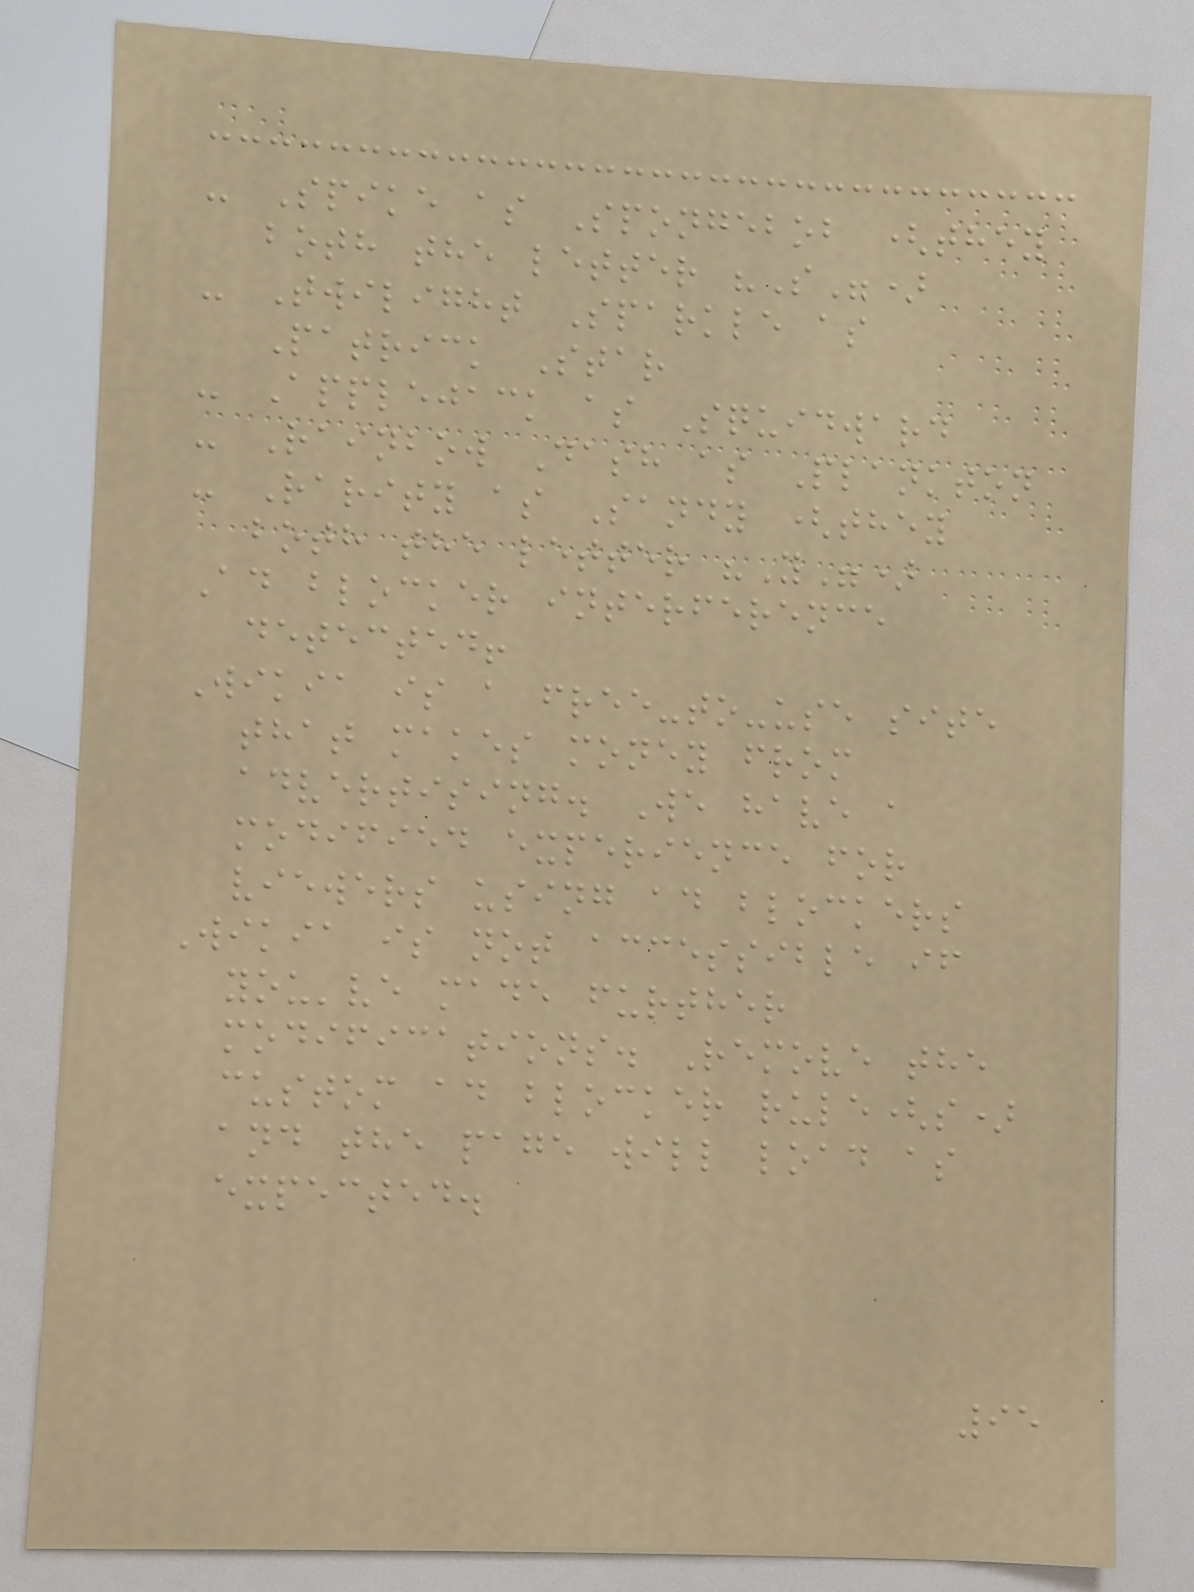- Spike as Spongebob (they
both the letter "S")
- Twilight Sparkle as
Patrick Star
- Applejack as Squidward
- Rainbow Dash as Plankton
- Rarity as Sandy (they
both the letter "Y")
Ad blocker interference
detected!
Wikia is a free-to-use site
that makes money from
advertising. We have a
modified experience for
viewers using ad blockers
Wikia is not accessible if
you've made further
modifications. Remove the
custom ad blocker rule(s)
and the page will load as
expected.
95
